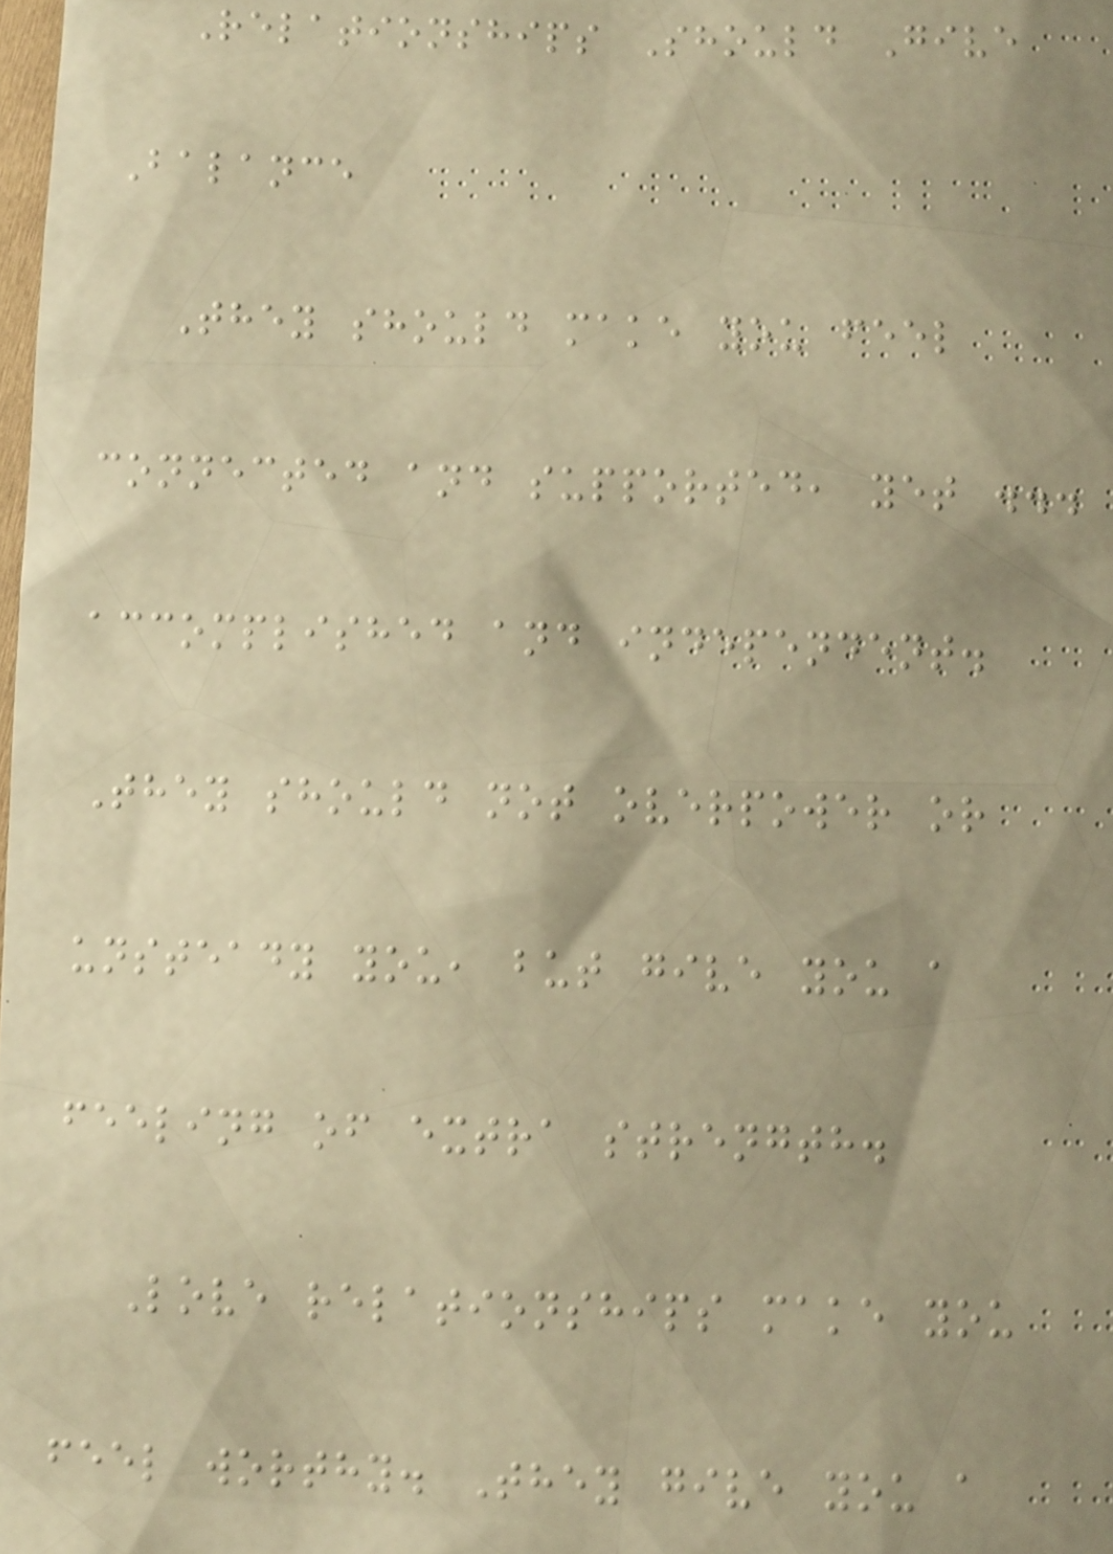Relationships Should Give
Balance
They should make you feel
connected and supported, yet ...
accomplished and independent.
They should not overpower or
unsteady you, but give you a
feeling of extra strength.
Love relationships make you
feel worthy. They give you a
